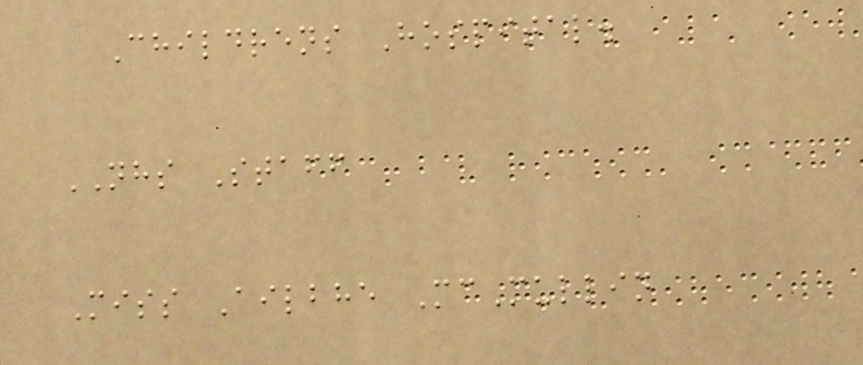Childrens Hospital.
NHS Staff
Miss Ailbhe McMullin
